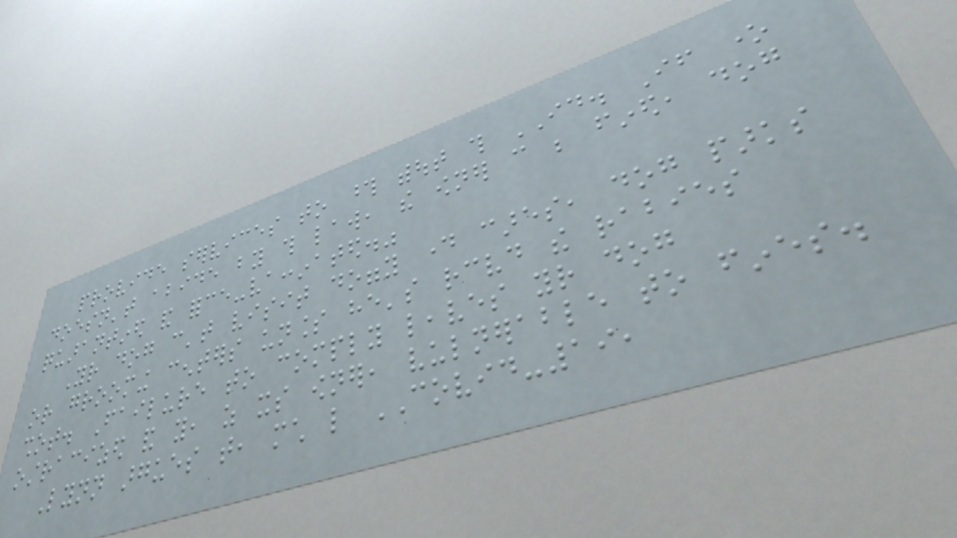provide services to those without this ID. If one
doesn't abide by this law, the owner can be fined, dog
quarantined and force-vaccinated."
Your dog can't visit doggy day cares, dog parks
or grooming centers unless he's received the rabies
shot. Failure to comply leaves your dog
ostracized and you, as its owner, vulnerable to fines.
Lynn argues that, much like COVID-19,
